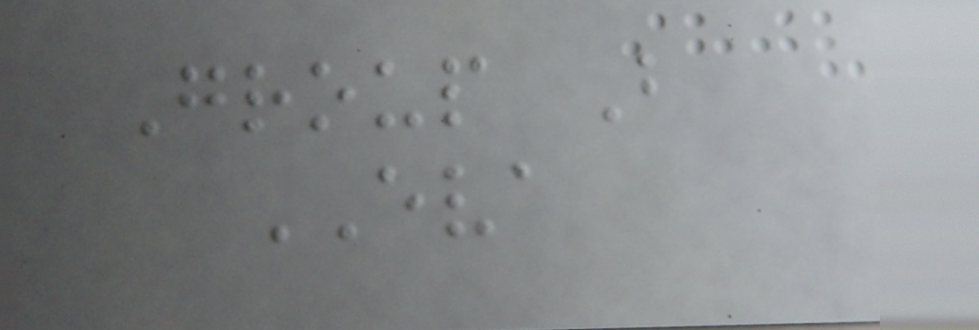Group B
EVA
